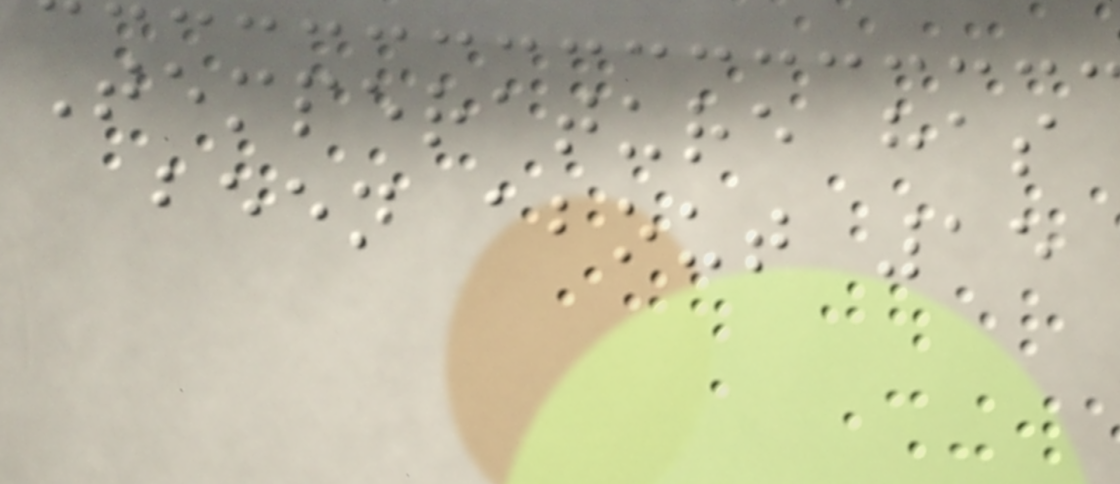Temperature has
been about 15
